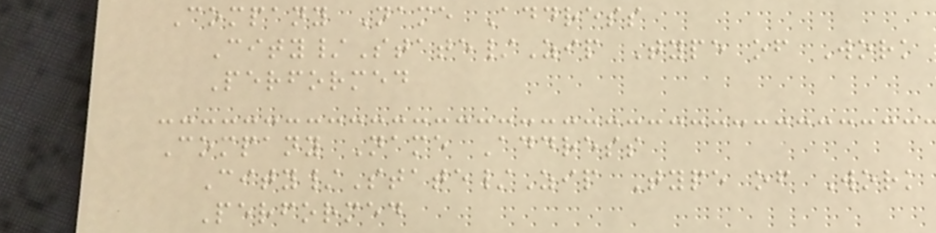Company Name Address
City/State/Zip Type of Work
Performed
Company Name Address
City/State/Zip Type of Work
Performed
